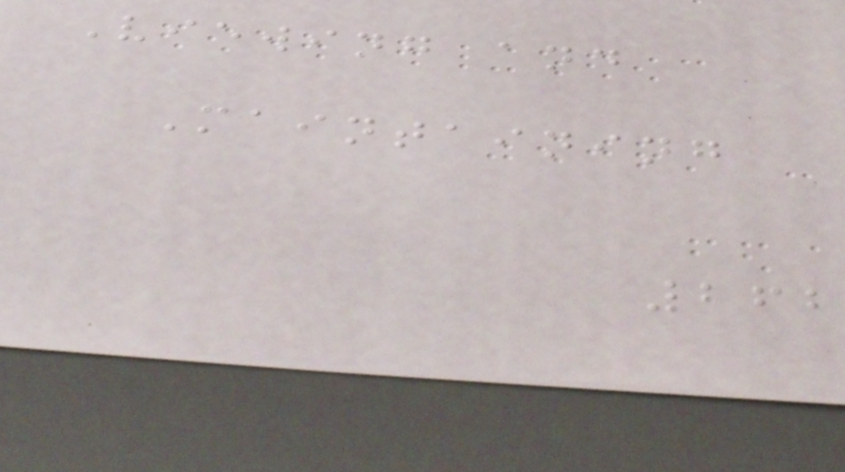Viewing and
Maintaining
262
